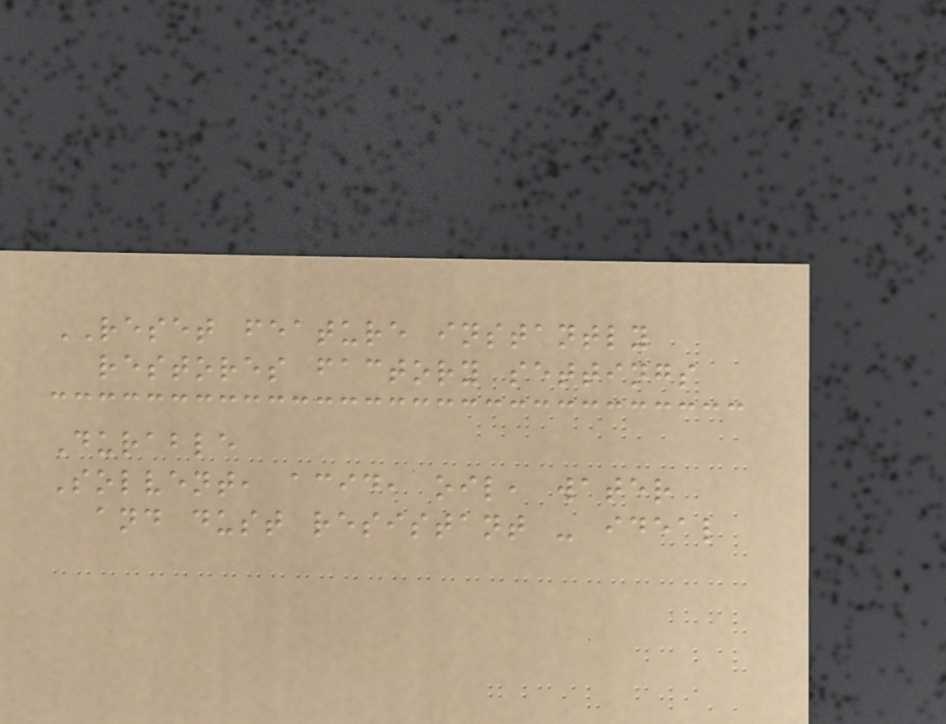RESET feature instantly
restores factory settings
Durable
Solvent, acid, oil, water
and dust resistant - ideal
